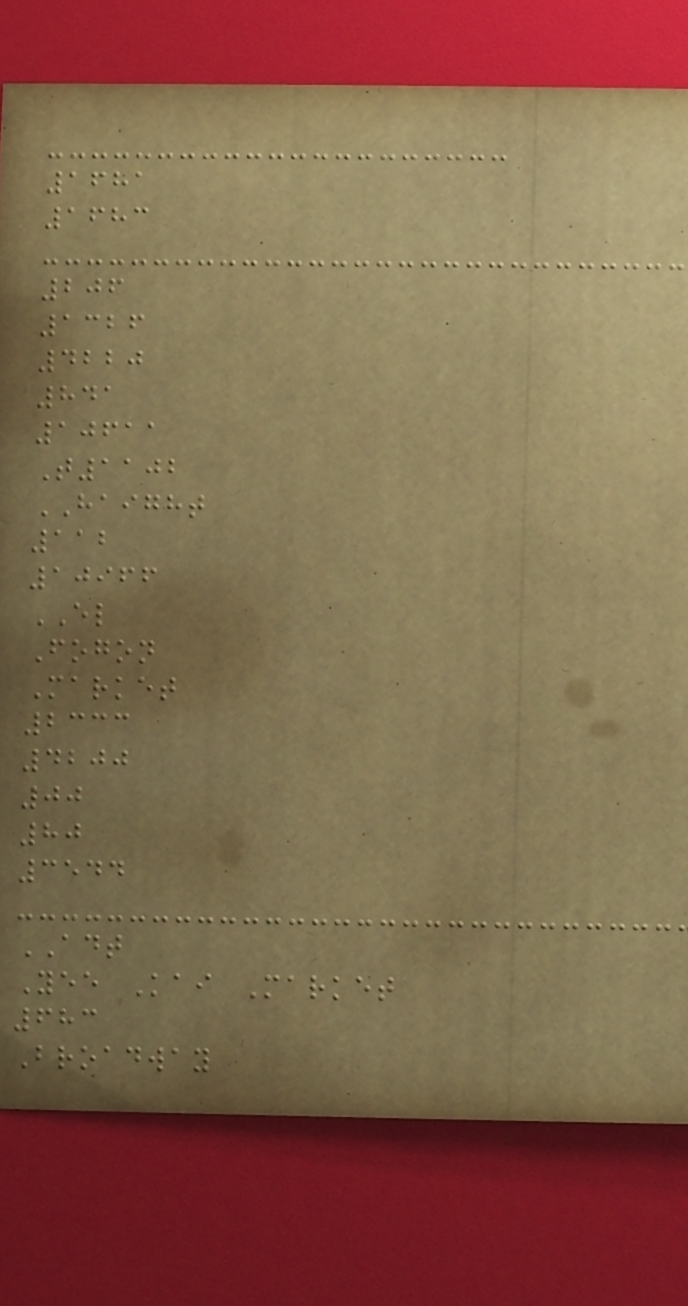1681
1683
206
1326
4220
841
10611
T1102
HAIGHT
112
10966
EL
Fogon
Market
2333
4200
00
80
3544
ADT
Yee Kai Market
683
Broadway
